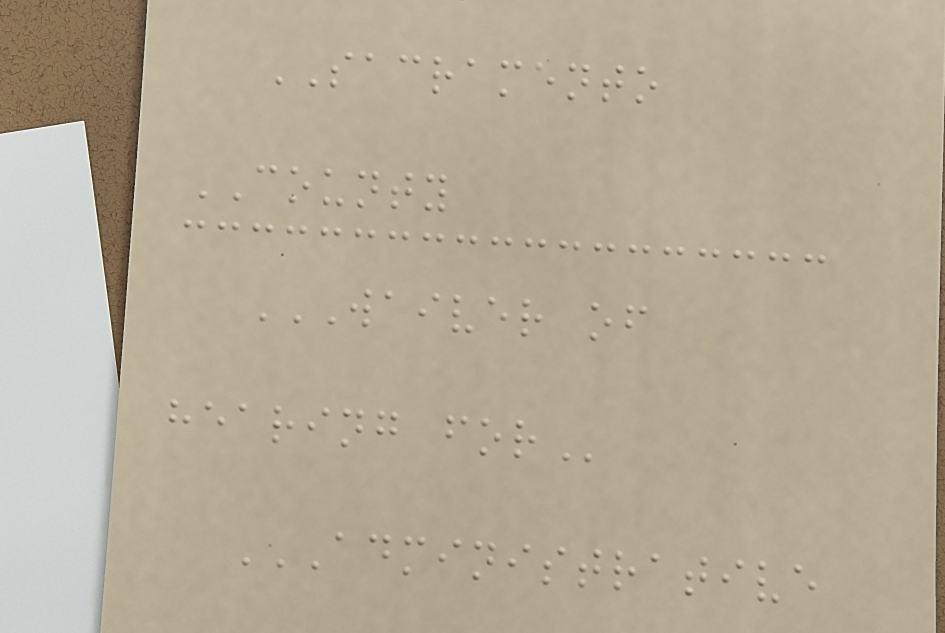SACRAMENTO
COUNTY
WAIVER OF
HEARING FOR
ADMINISTRATIVE
